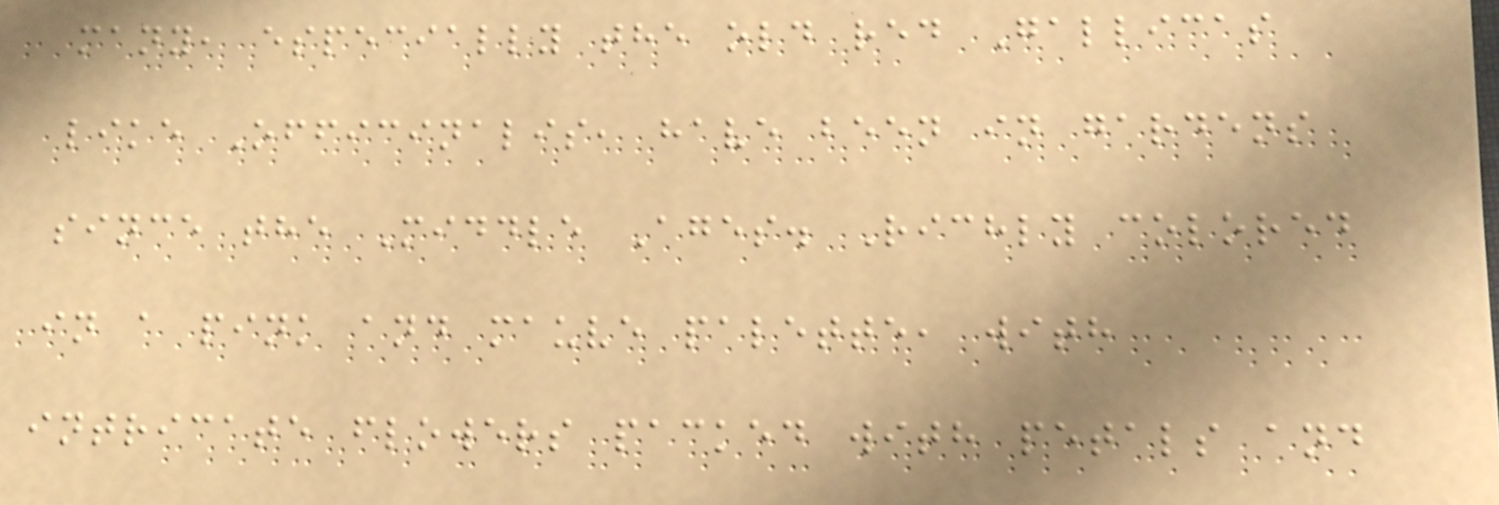many, especially the old red Gallicas
like Officinalis, have been in gardens
since the Middle Ages. Richly colored
in a pink and mauve palette, with
intricate flowers packed with petals and
